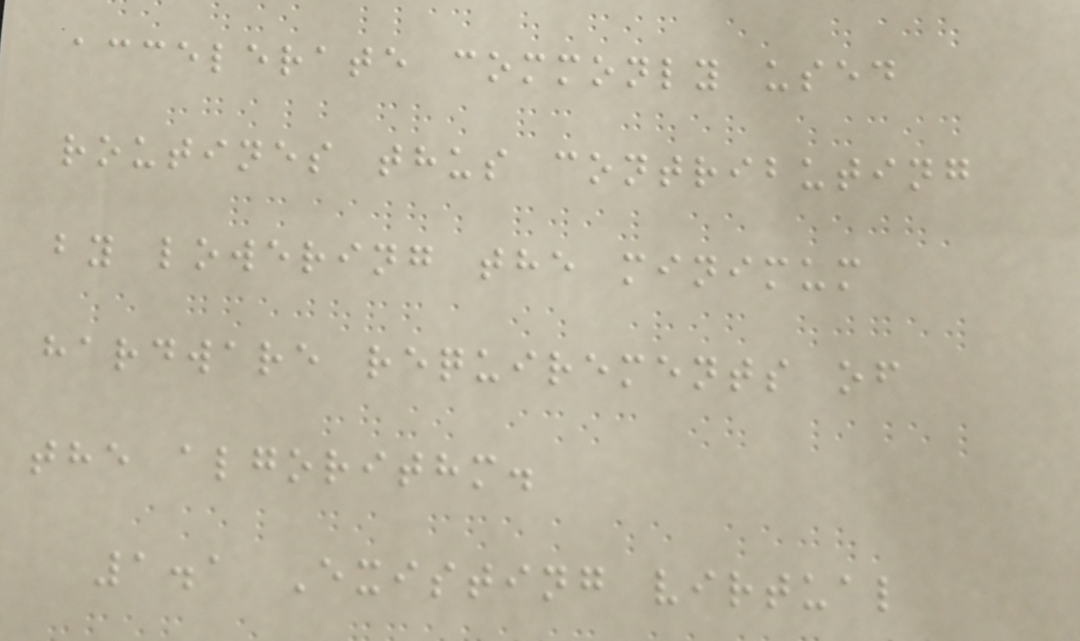accelerate commonly used
routines thus contributing
by lowering the minimum
hardware requirements of
the algorithm.
1.1 Existing virtual
